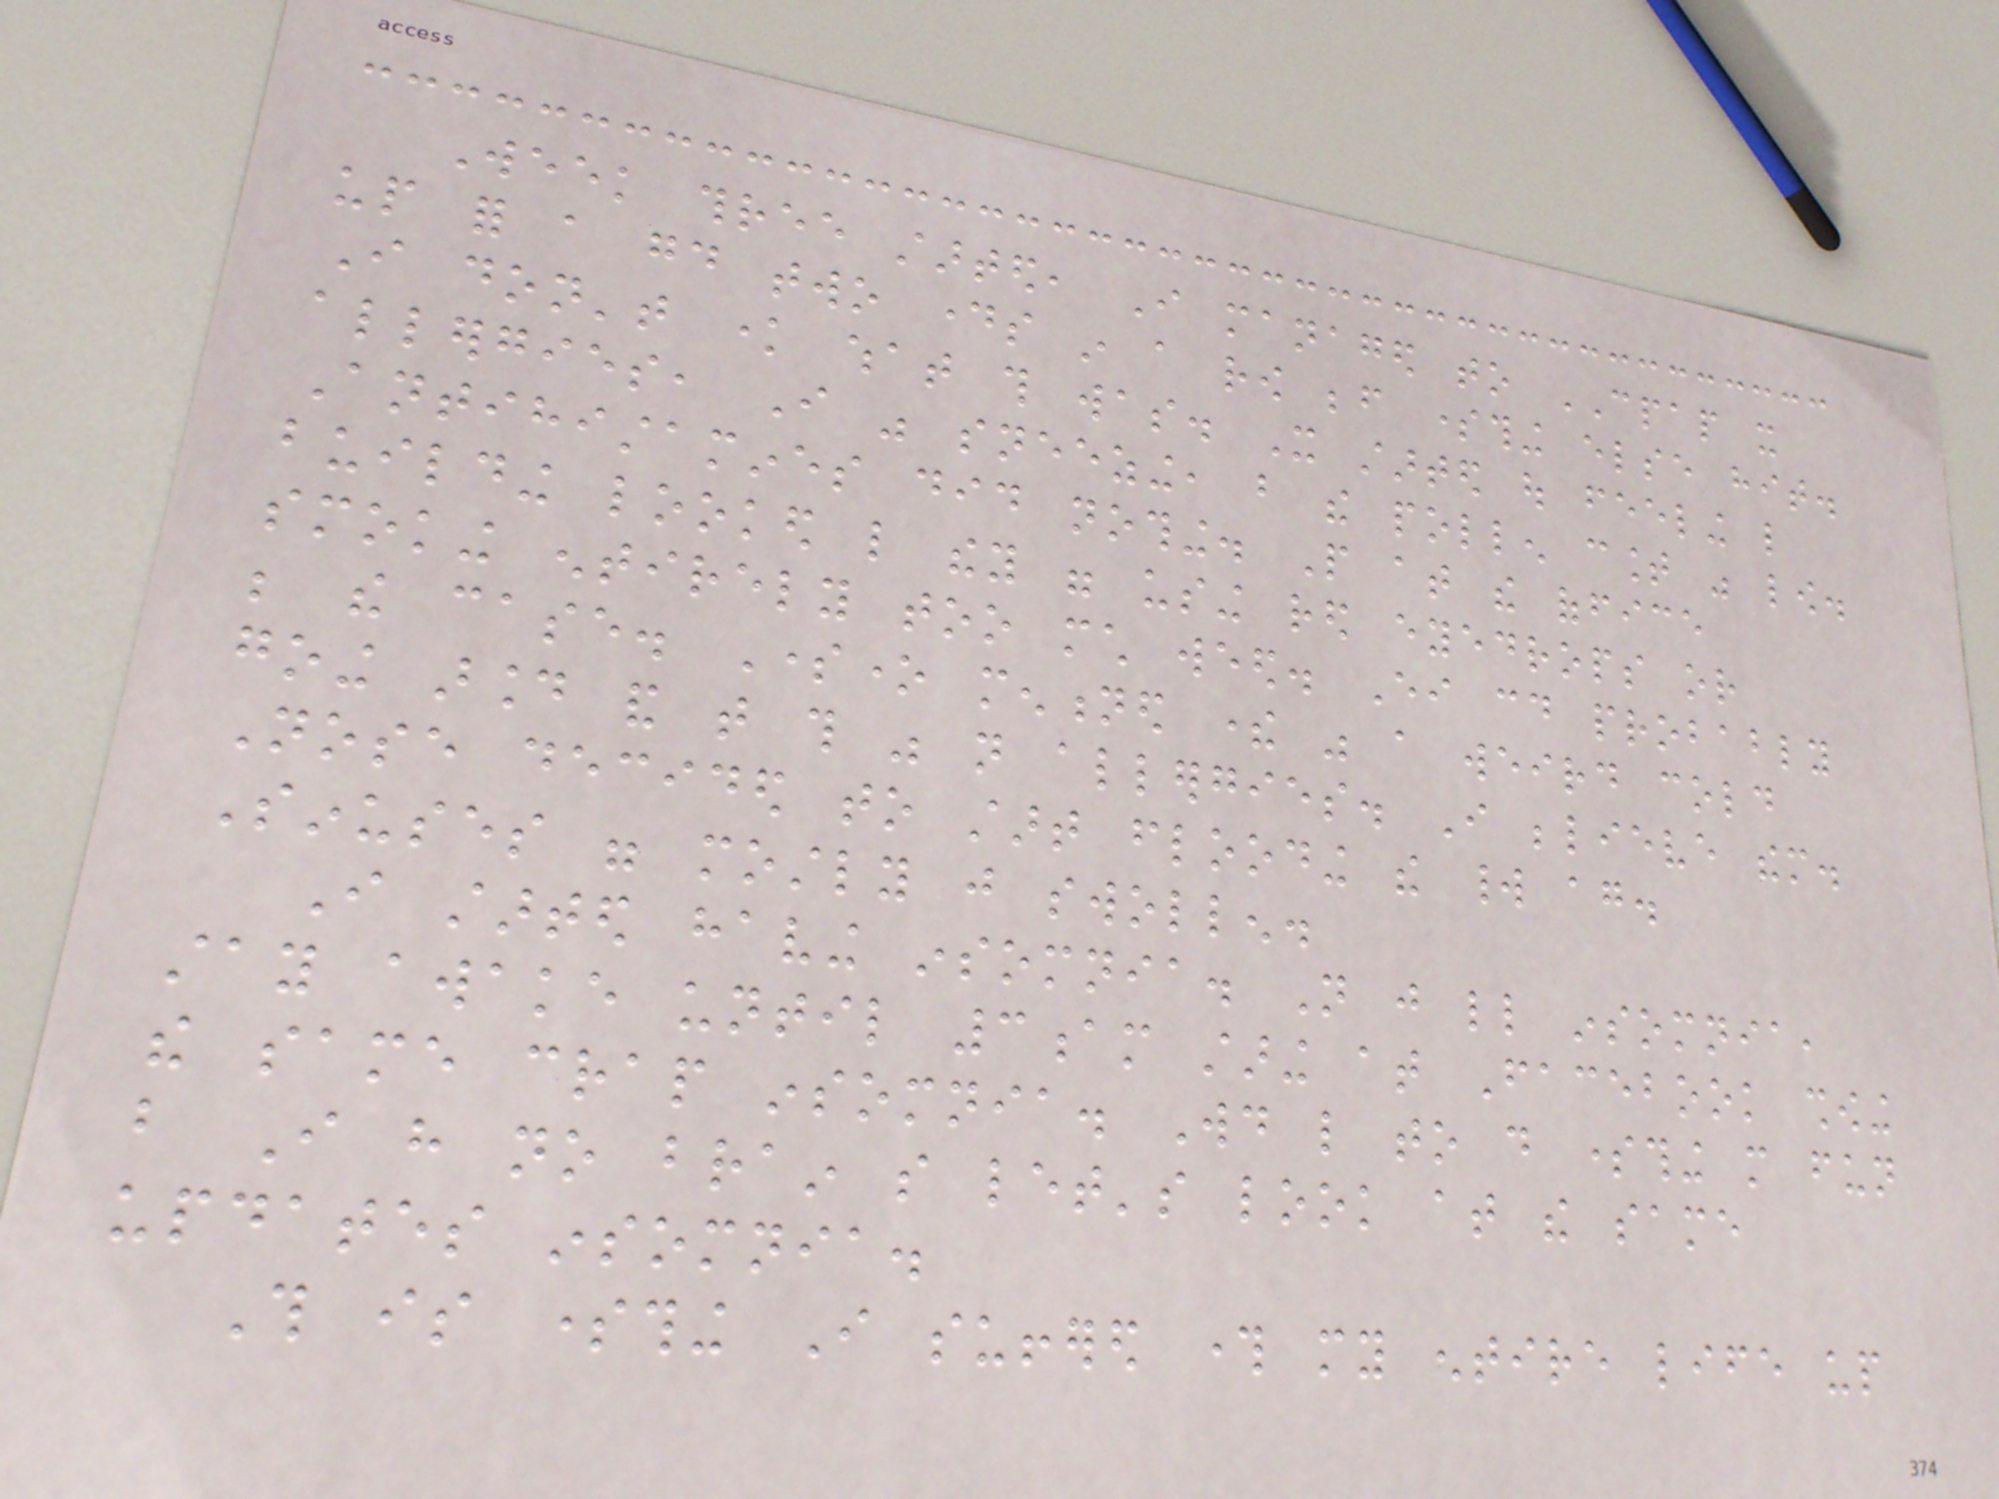Week three started, I managed to CPAP it
up for a good two days in a row before something else hit.
I don't know what this was. It started out feeling like
allergies, I was sneezing, but the pollen count was low.
Antihistamines did nothing. People at the office
building looked like they were using red eyedrops or
smoking entirely too much weed. Either could probably
be the case. Someone mentioned there was a weird cold
going around and that this was not allergies. I believe them.
Nose decided to start flooding the world again.
Sinuses were mostly just swollen.
I started having insomnia. Not just little insomnia,
stay awake until 3am staring at Facebook showing
the same crap insomnia. Would like to do something more fun
but I have no brain so let's look at the same
updates insomnia.
This is something I suffered through my entire life up
